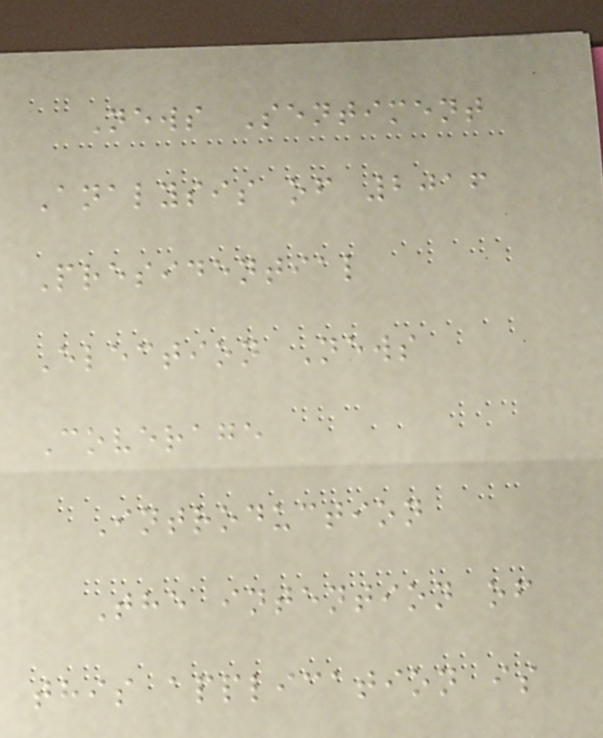News Sentiment
Analysis of 2016
Presidential
Election News
Coverage
Introduction
The intention of
this application is
